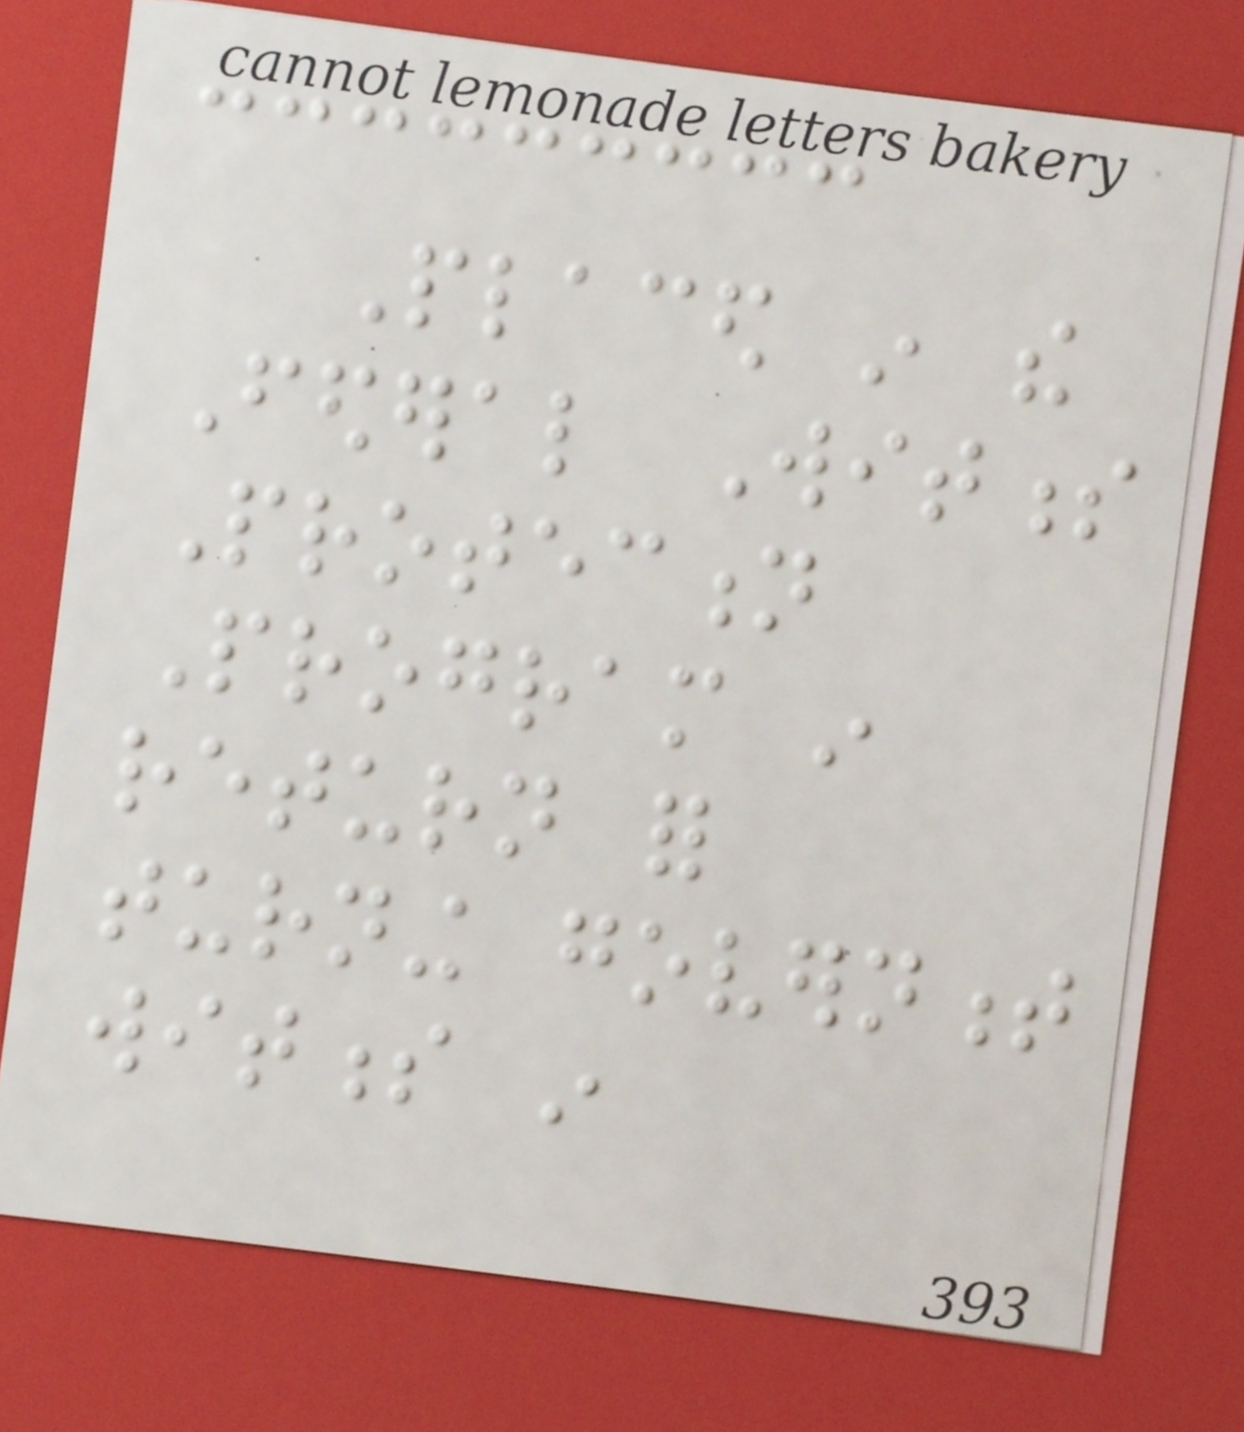Placed in the
Federal Witness
Protection
Program in
return for
turning government
witness in
